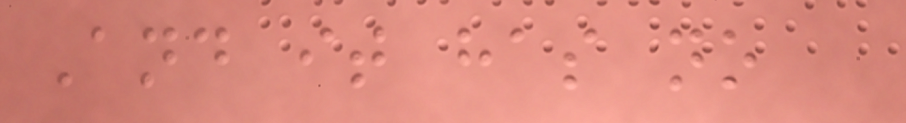And it has no
